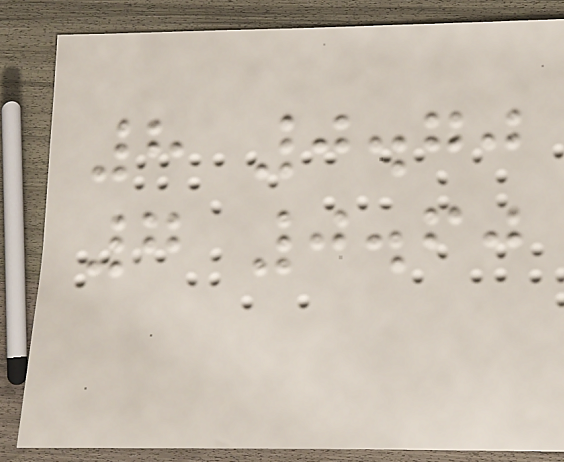8 0.70
7 0.60
